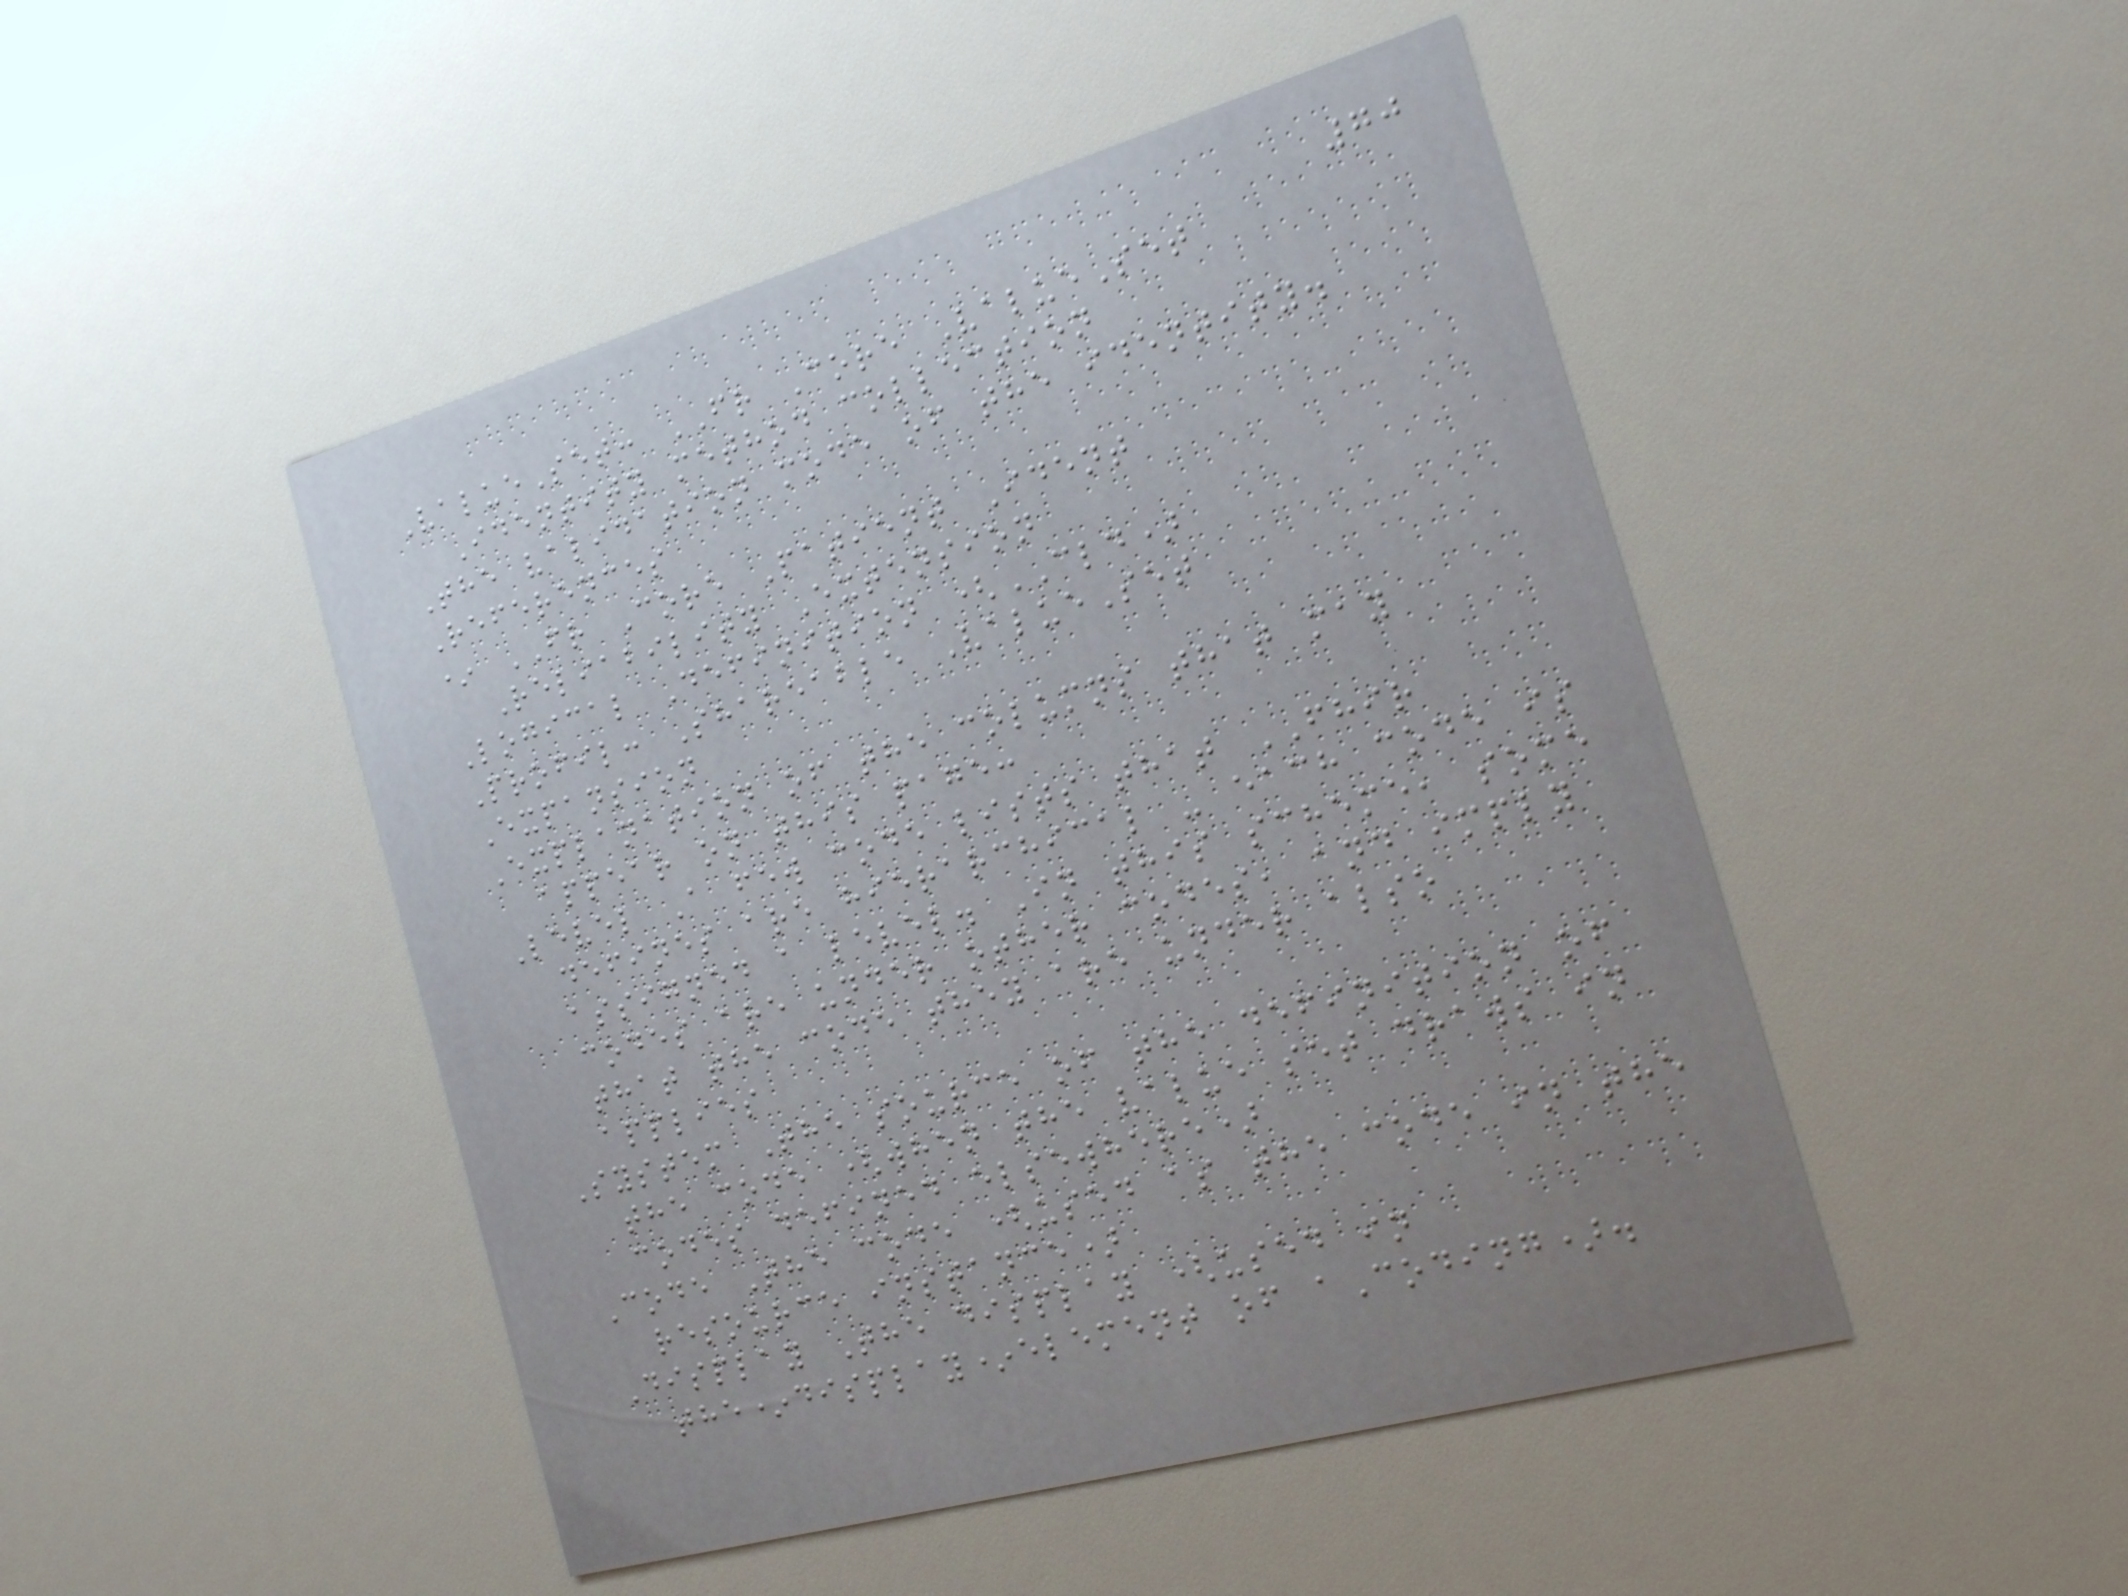70
ValueSet: FR Core ValueSet
Identity method collection
The validation mode of the identity.
References
* FR Core Patient Ident
Reliability Extension
Logical Definition (CLD)
Profil: Shareable ValueSet
Expansion
Explanation of the columns that may
appear on this page:
Level A few code lists that FHIR
defines are hierarchical - each code is
assigned a level. In this scheme, some
codes are under other codes, and imply
that the code they are under also
applies
System The source of the definition of
the code (when the value set draws in
codes defined elsewhere)
Code The code (used as the code in the
resource instance)
Display The display (used in
the*display*element of aCoding).
